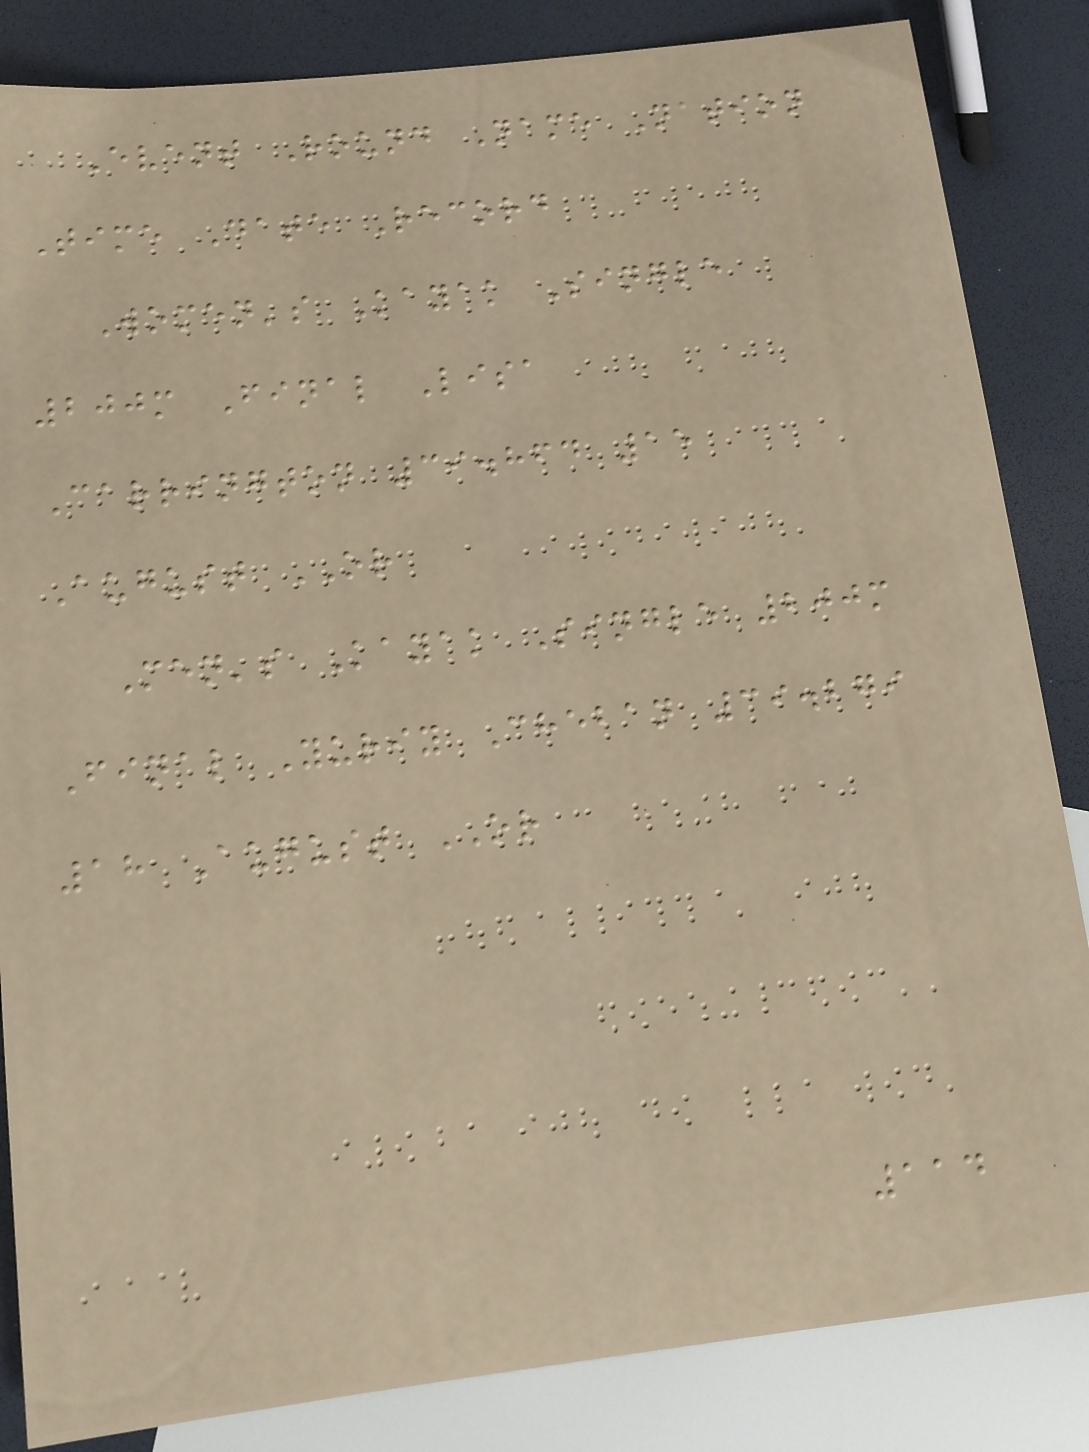Event Round Name Nation
Time Date Record
Women's Kayak Single
200m Final Lisa
Carrington 39.864 15
August OR
Men's Kayak Single 200m
Final Yuriy Cheban 39.279
18 August OR
114
